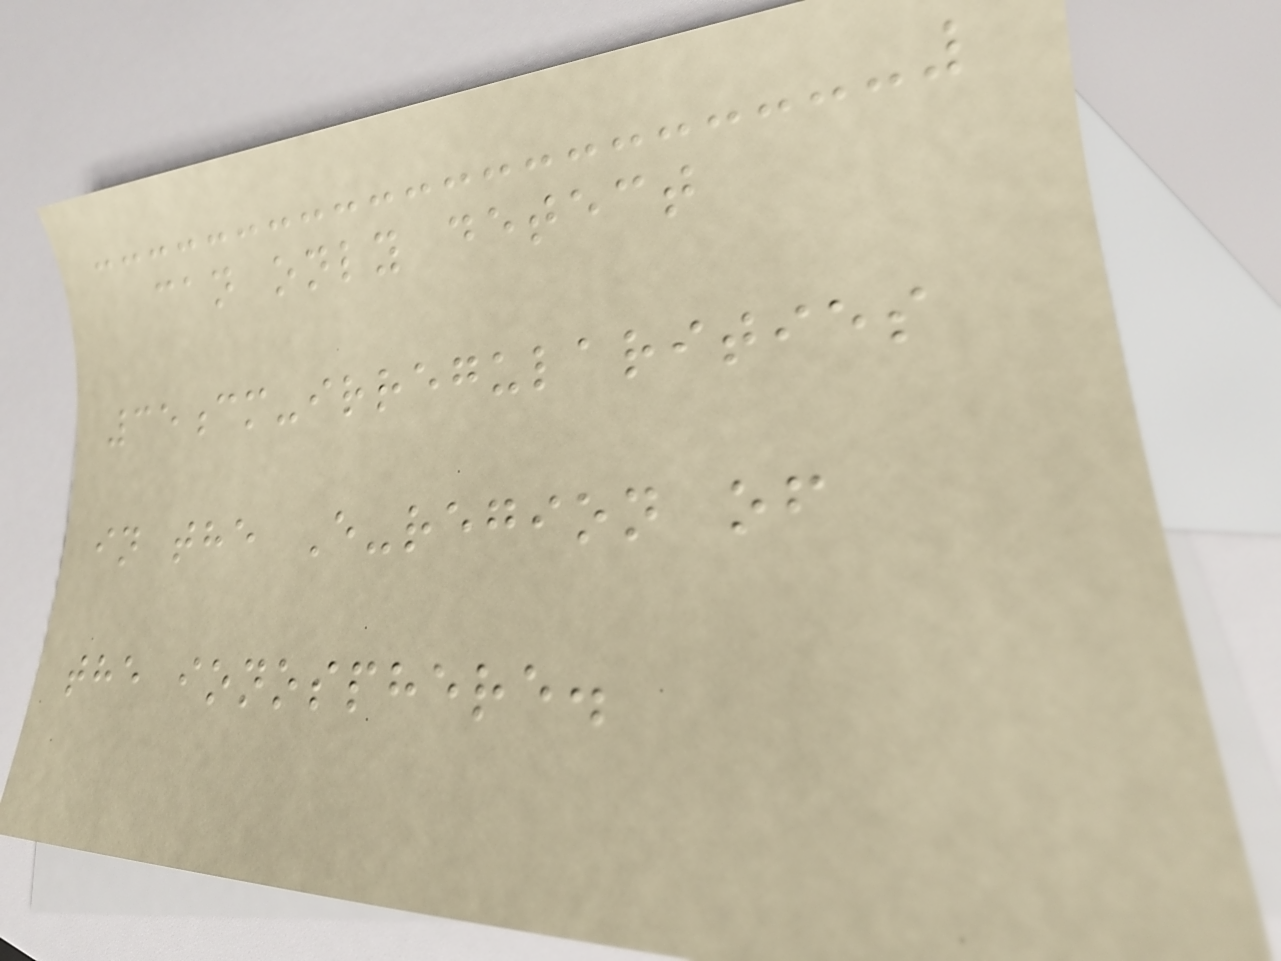can only detect
35cm-irregularities
in the E-region of
the ionosphere.
